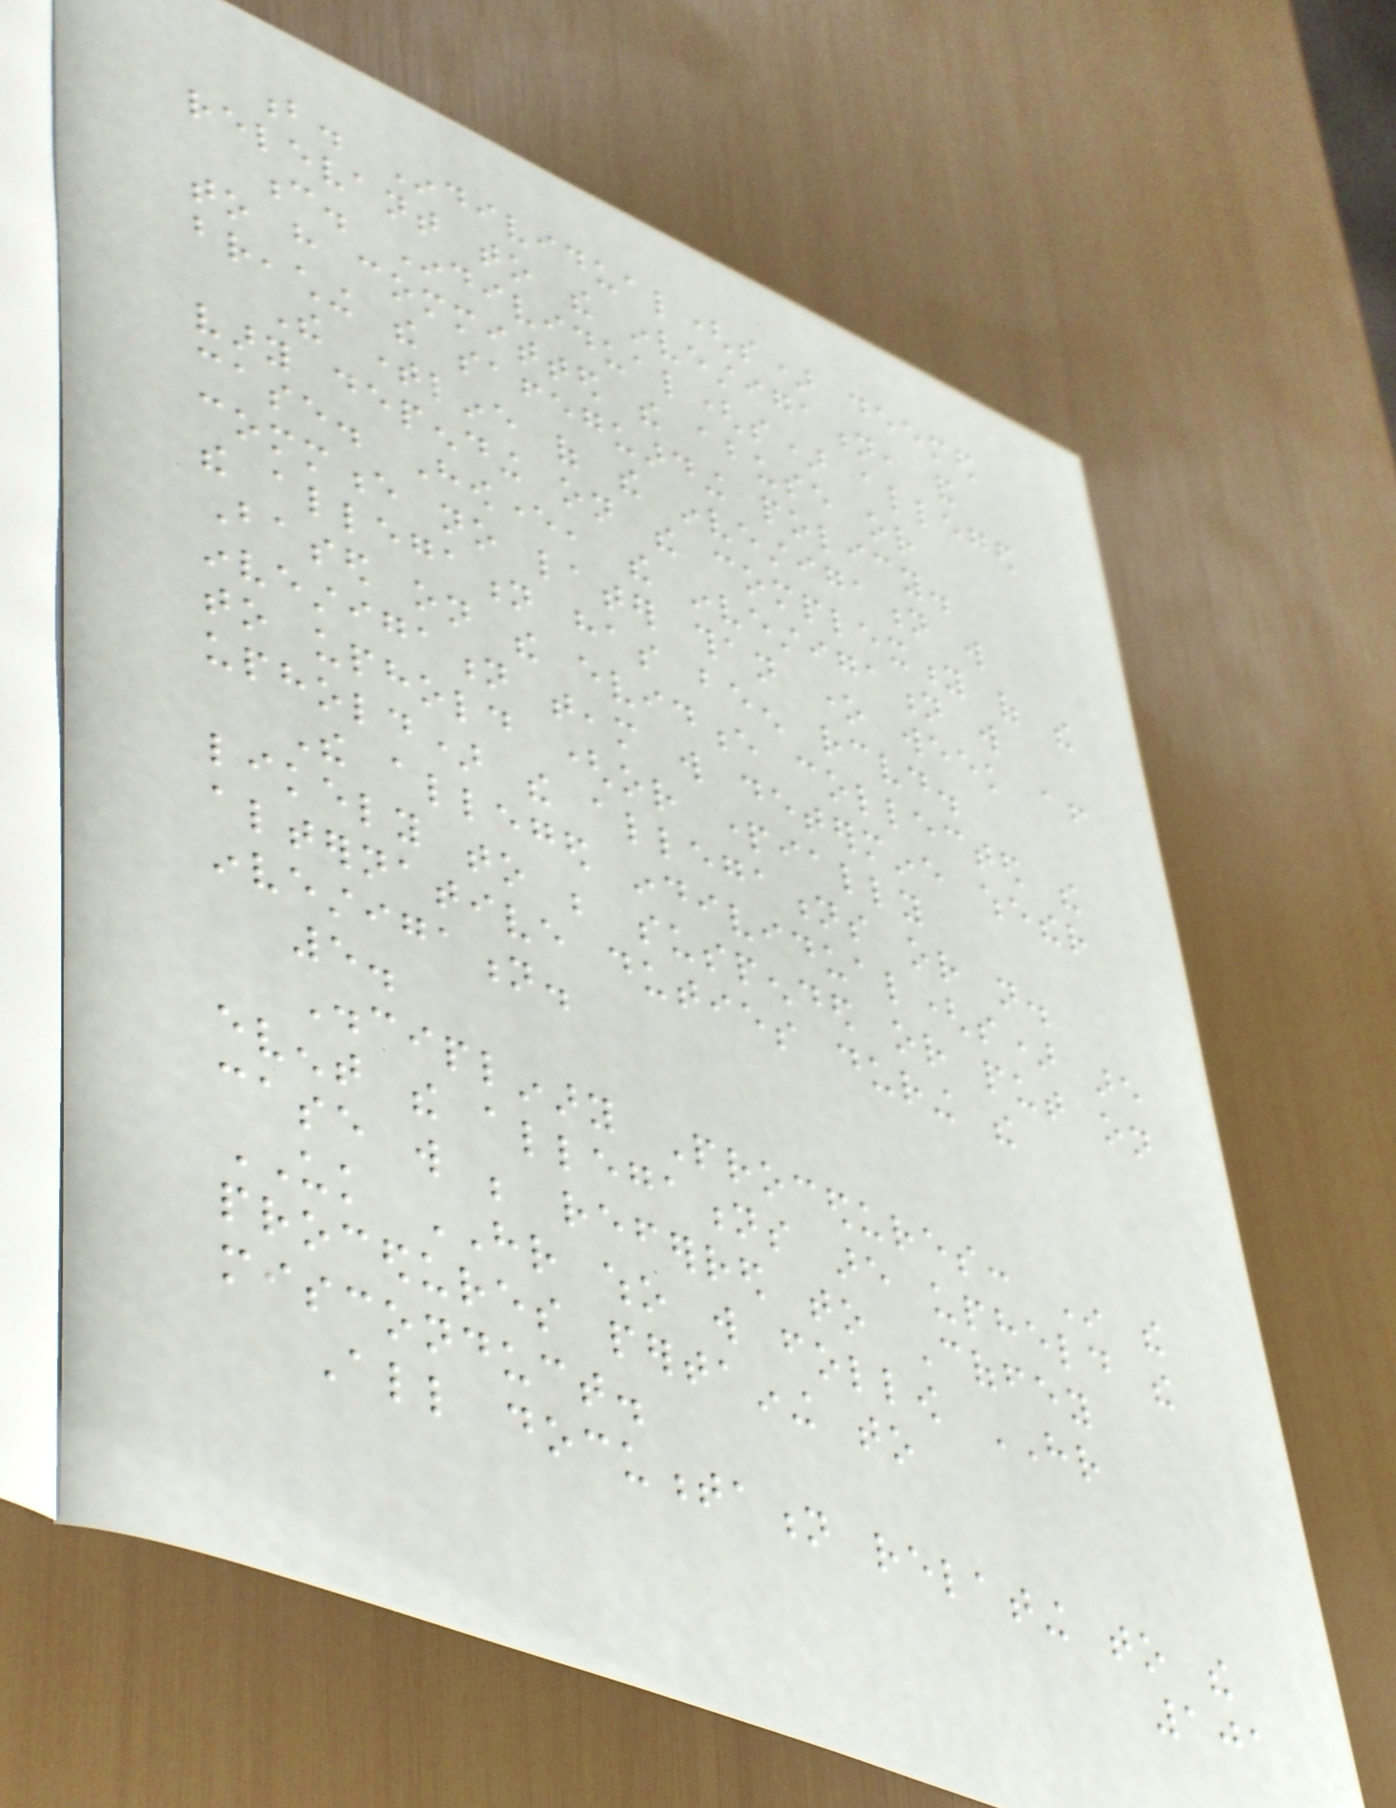b. Individual(s) deemed
relevant to the investigation, and
c. Individual(s) alleged
to have committed the abuse or
breaching the safeguarding policy.
The timeline of the investigation will
vary depending on the complexity of the
case. However, the investigation will
commence no later than one week after
the allegation has been received.
Based on the evidence collected the
investigation team will determine whether
to uphold (or partially
uphold) the allegations or not.
The alleged individual(s) are
likely to be suspended or put on
alternative duties during the
investigation.
5.
Disciplinary Procedures: In the
event the allegations are upheld the
case will be referred to Coffey
UK HR who will follow HR
procedures pertaining to
misconduct.
All documentation relating to the
101
